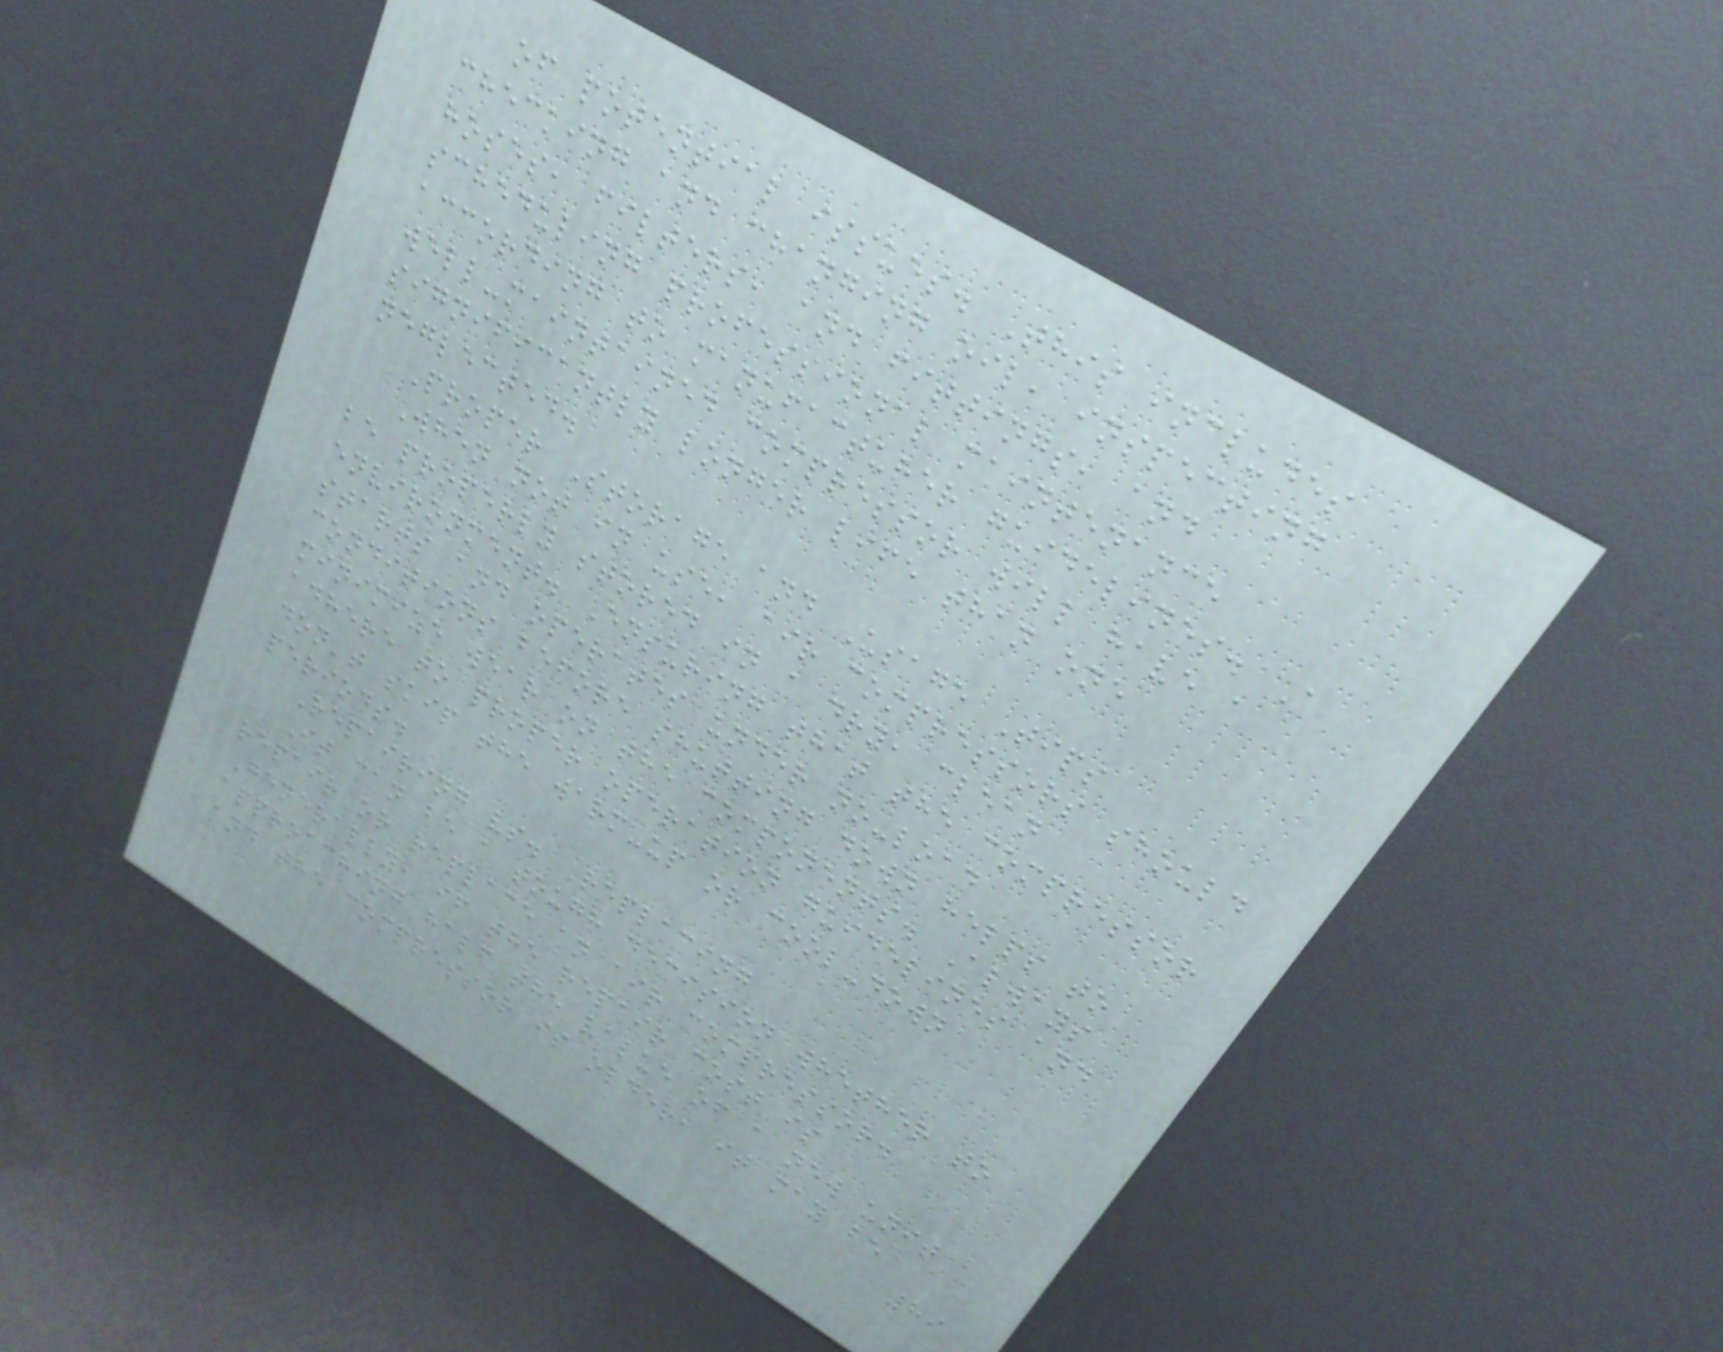of potential issues. This includes
checking and changing oil, inspecting
hoses, filters, and fittings, and
scheduling professional maintenance
according to manufacturer guidelines. A
well-maintained compressor will have a
significantly longer life than one
neglected.
Proper Storage and Usage Tips
When not in use, air compressors should
be properly stored in a dry, clean
environment. Ensuring that the compressor
starts and operates under no-load
conditions before shutting down helps to
minimize wear on the components. Always
adhere to proper operation guidelines and
don't skip the warm-up or cool-down
periods.
Repairing vs. Replacing
It can be a tough decision whether to
repair or replace an air compressor.
Generally, if the repair cost is
approaching half the value of a new unit
and the compressor is older, it may be
89
